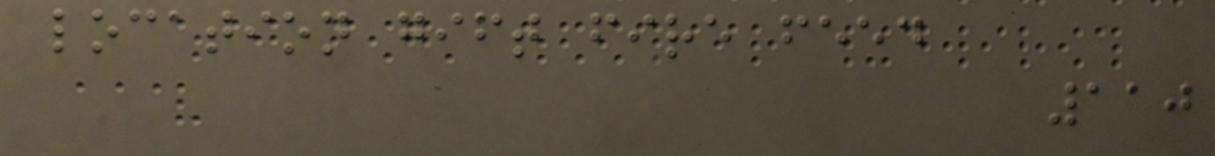location gift fire feed
110
